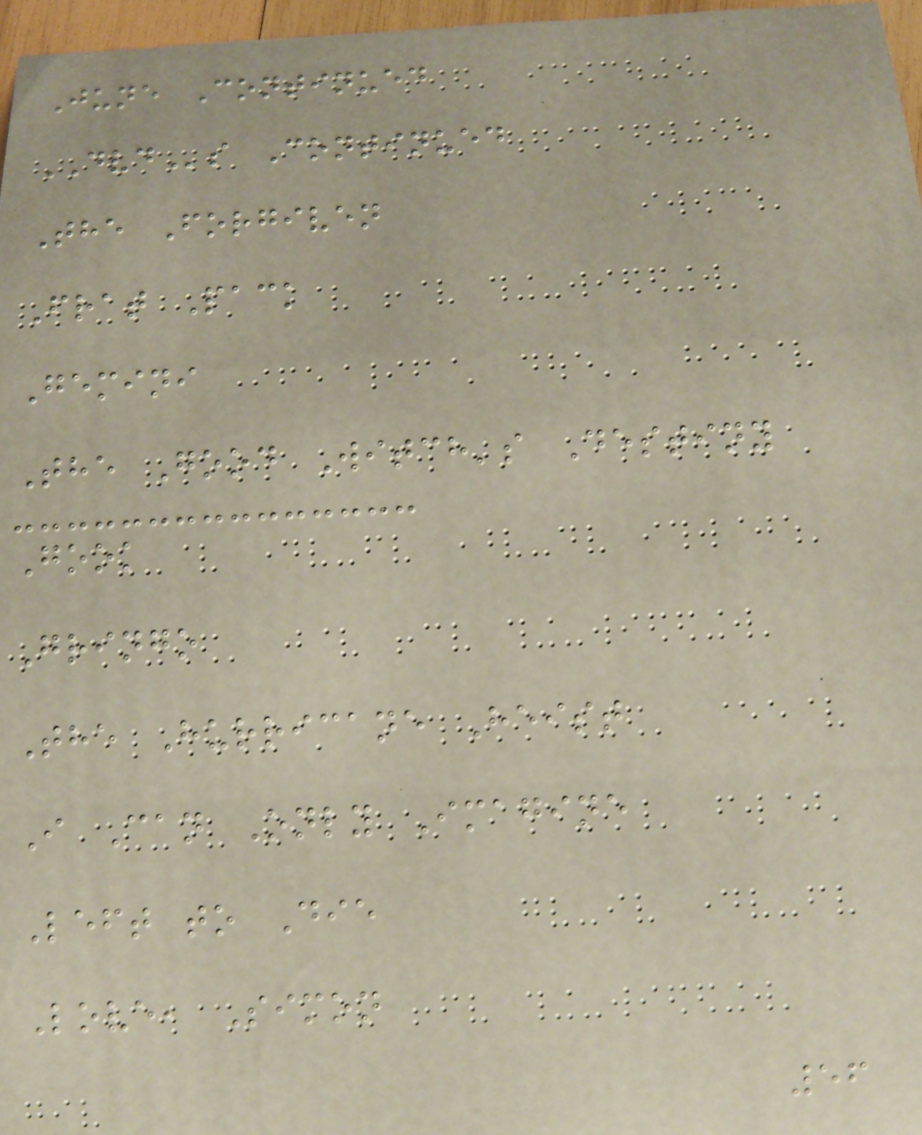June Continued
DVDs Continued
The Forgiven
Frat Pack
Gemini
The Good Witch's Destiny
Gook
Gringo
The Hurricane Heist
I Can Only Imagine
Left to Die
Love, Simon
56
